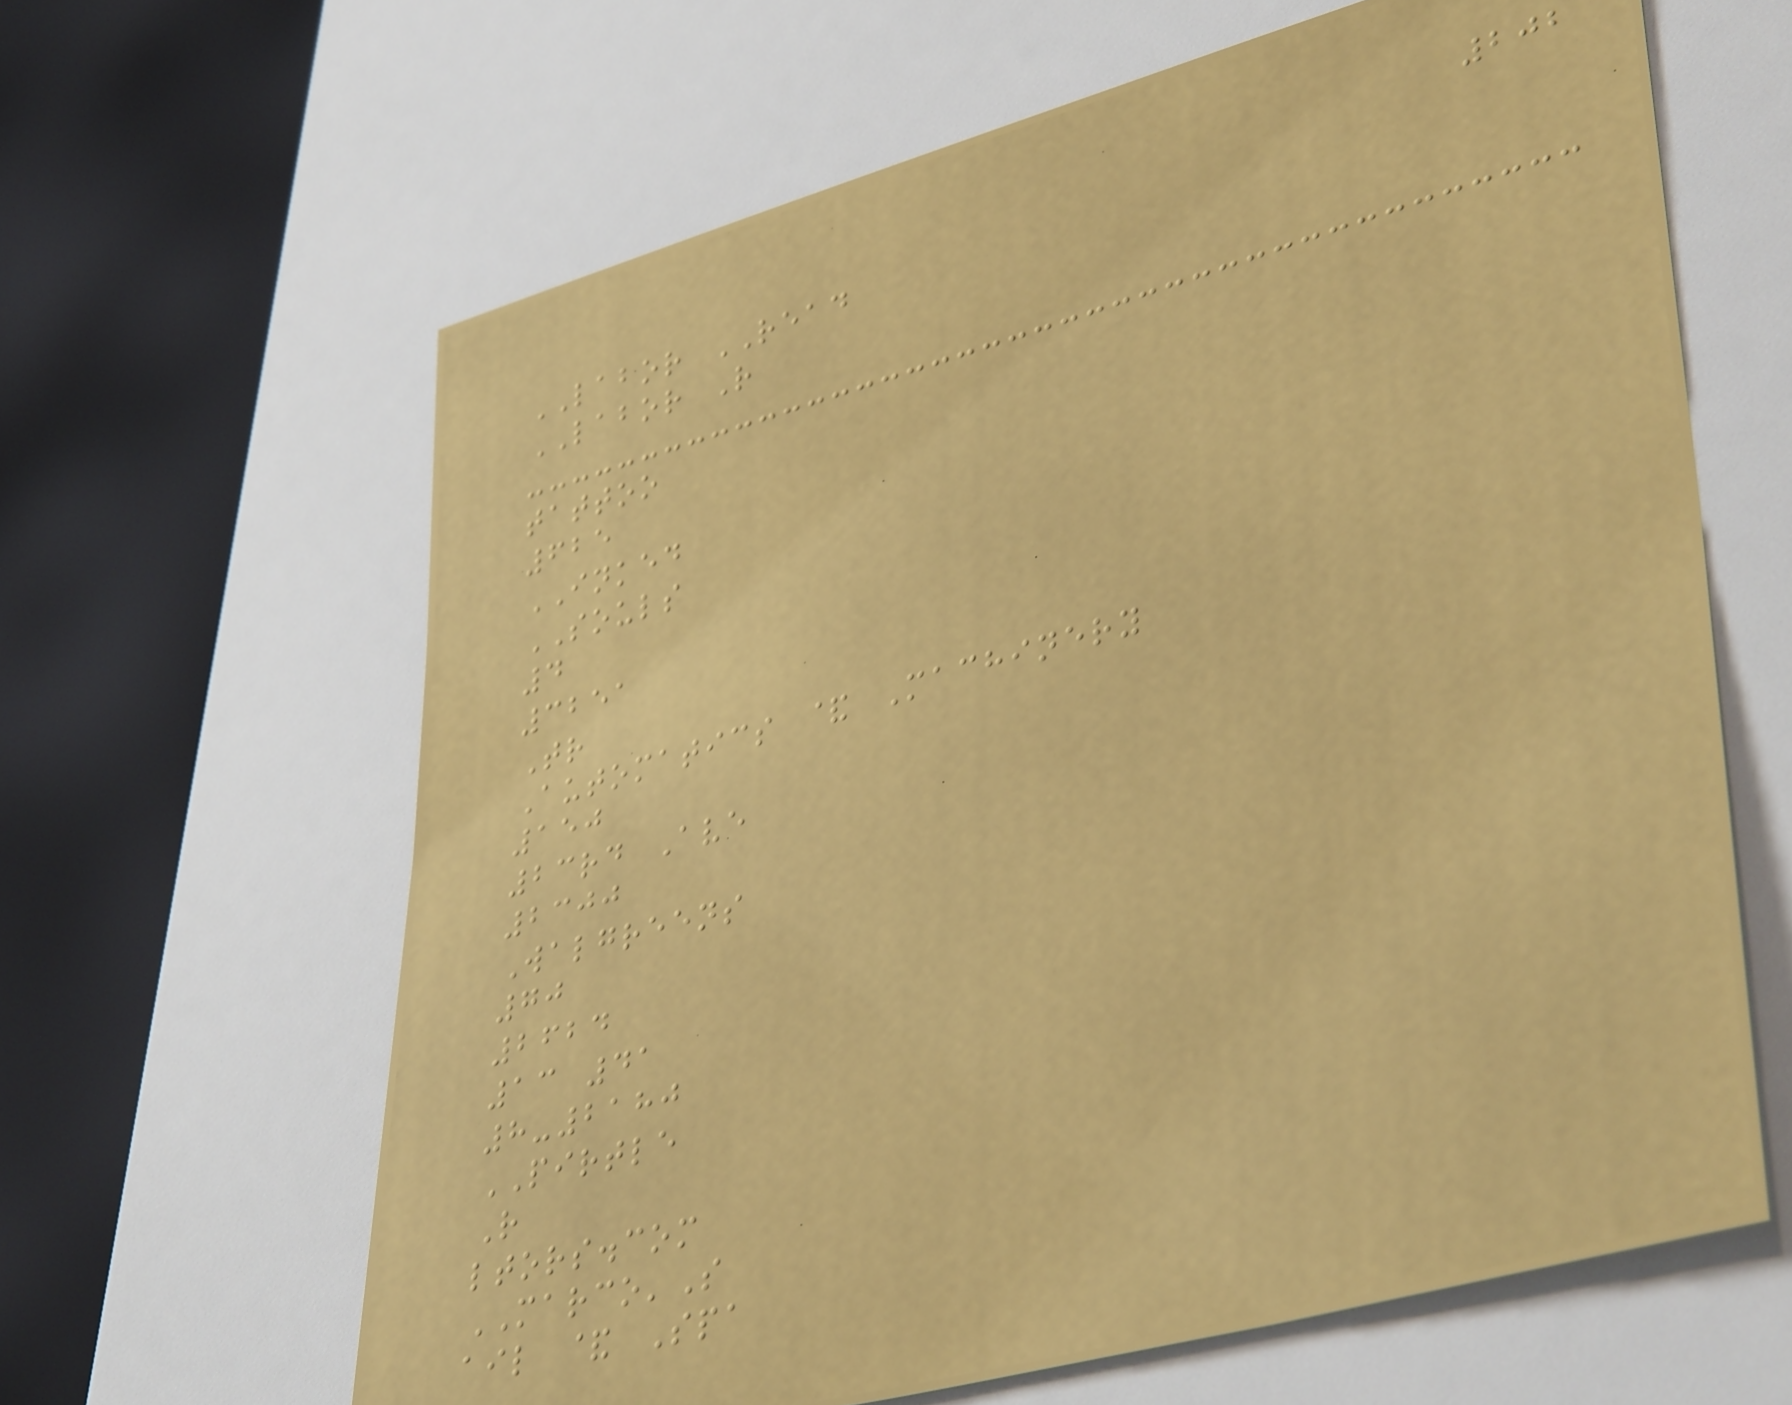202
LABOR READ
LABOR R
tattoo
625
INKED
SOULS
4
3251
Tr
Automatics & Machinery
150
23rd Ave
2300
Walgreens
70
2624
13 41
8-2180
PIRTLE
R
ltors.com
MARCO'S
ail & Spa
